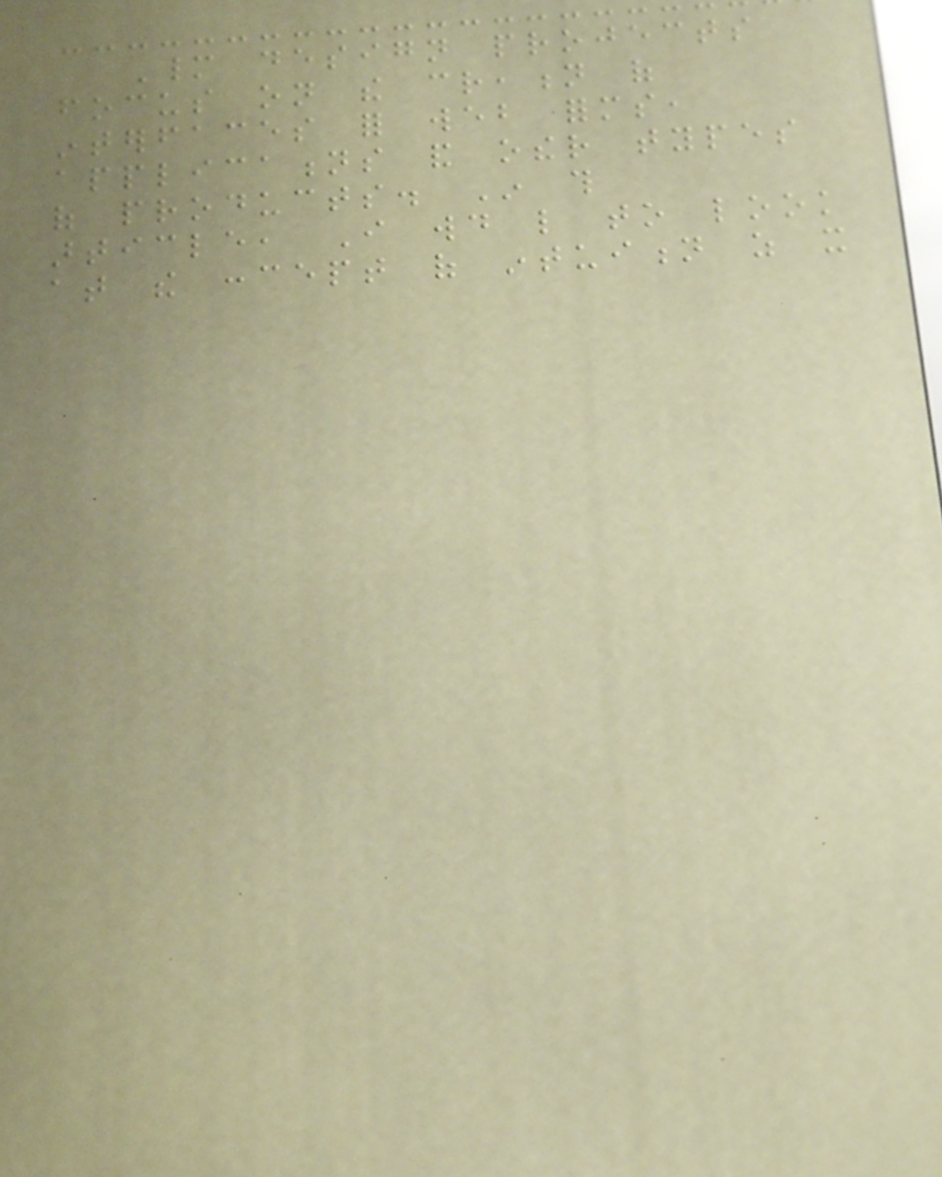Many design projects
focus on the creation of
interfaces for web forms,
applications and other types
of products. In this
article, I would like to look
at the concept of intuition as it
